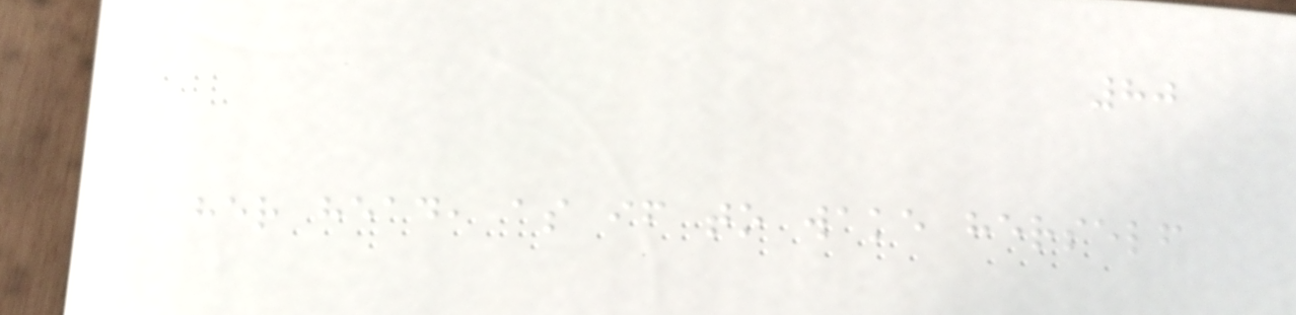80
her head, as if to wake herself
